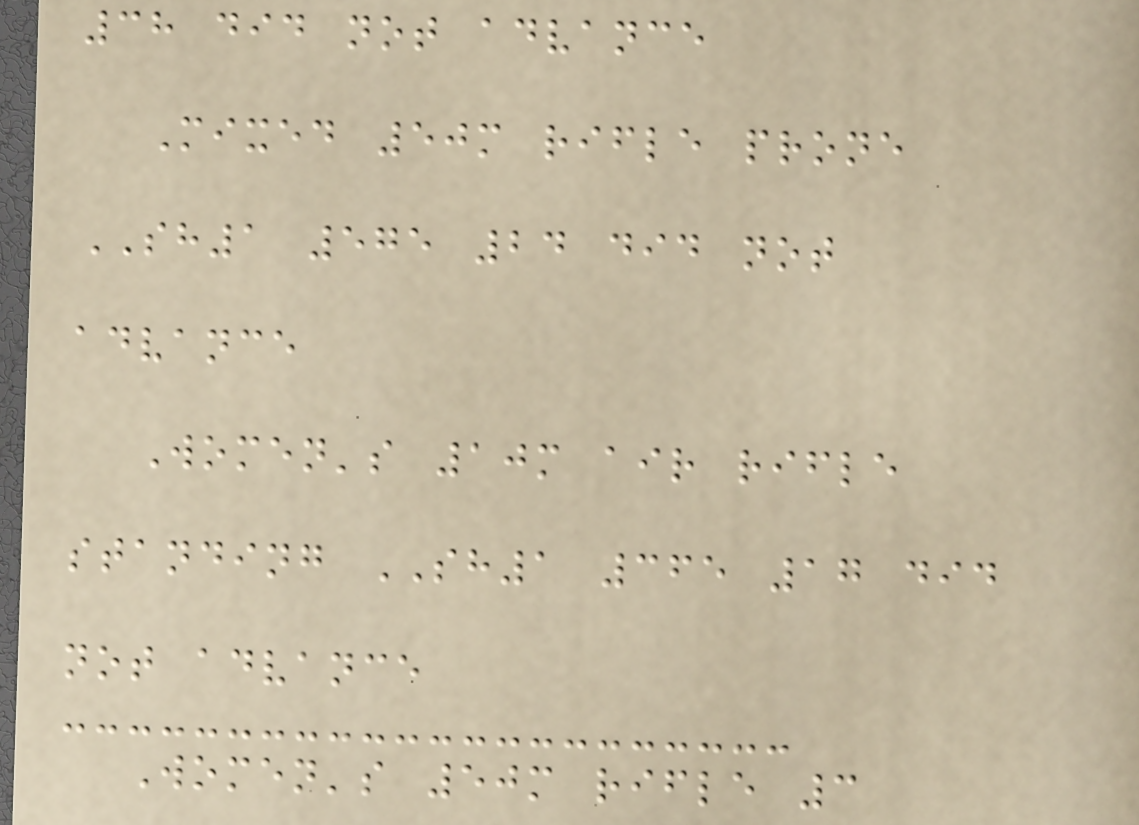38 did not advance
Mixed 50m rifle prone
SH1 575 24 did not
advance
Women's 10m air rifle
standing SH1 365 17 did
not advance
Women's 50m rifle 3
